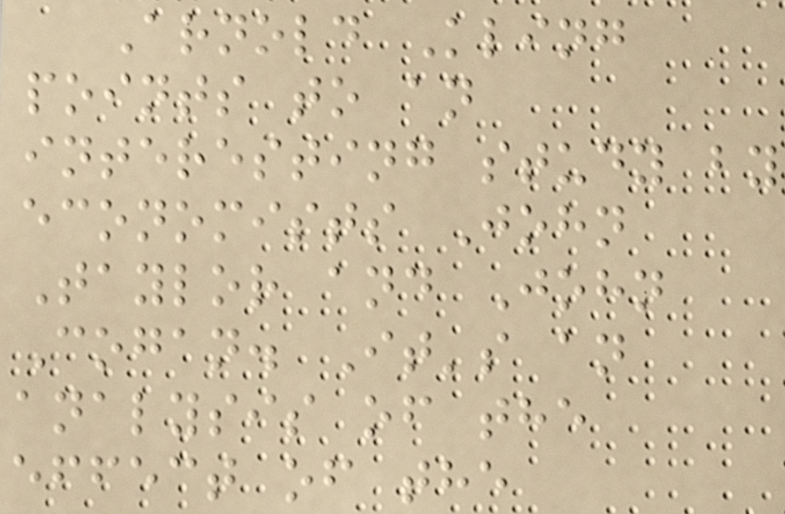Arnold Kling
points to an
interesting study by
economists John
Taylor and John
Cogan. It's an
analysis of the
effect of the
